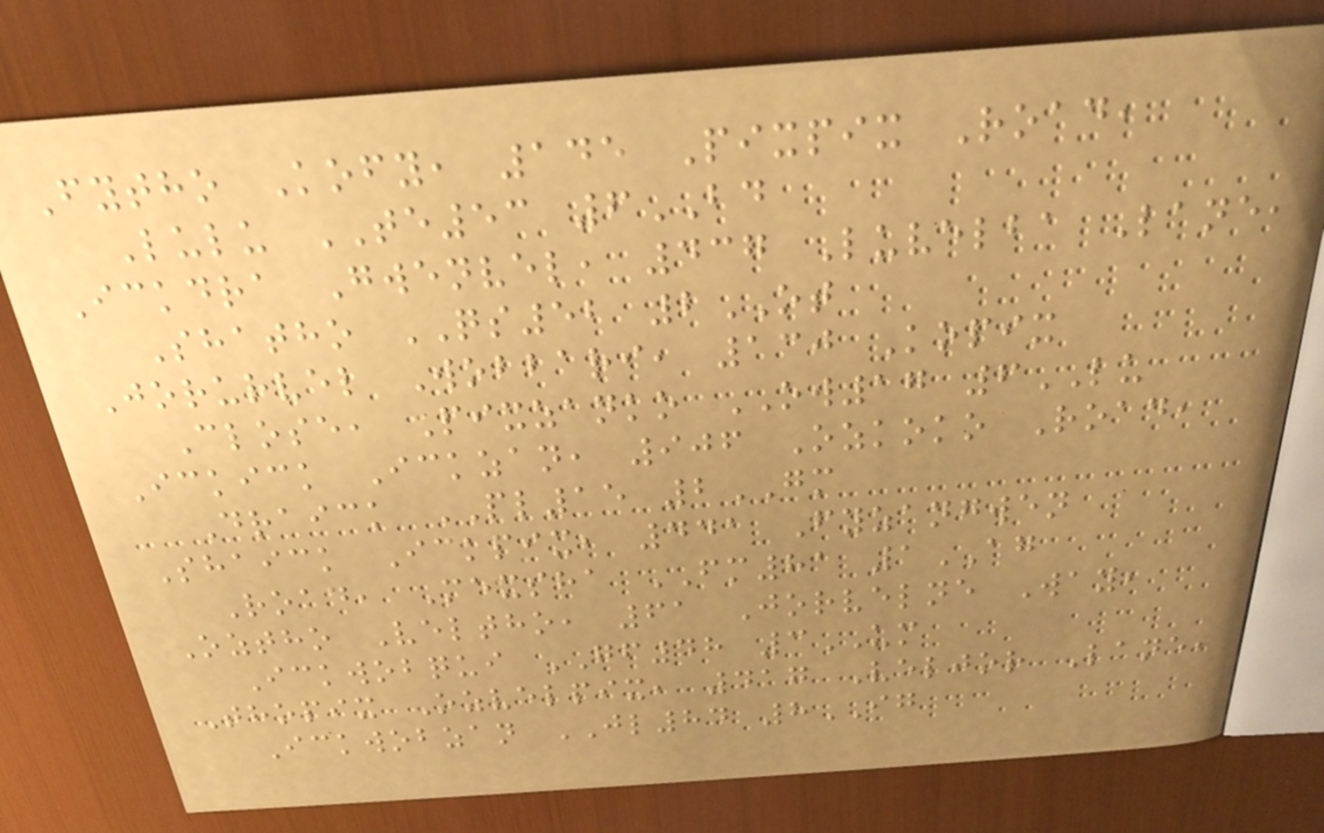Fytho Kofy, 145 Pixpix Road,
Lulu TE53 6BD
Ickdra Gwenvel, 437 Luvelba Lane,
Shatho QS52 2OT
Jorurvel Wobbari, 130 Kopix
Close, Pixzanko OW17 6LU
Ickick Ickzan, 906 Ozkoko Road,
Draick PL15 2GM
Shaick Ickpix, 441 Fyzangwen
Road, Mexsha FM81 1AG
Oztho Veltho, 61 Jorvelne Way,
Ickwobqui GF48 3UM
Thopix Ozvelpix, 417 Veljor Lane,
Ickwobzan JL84 8IG
